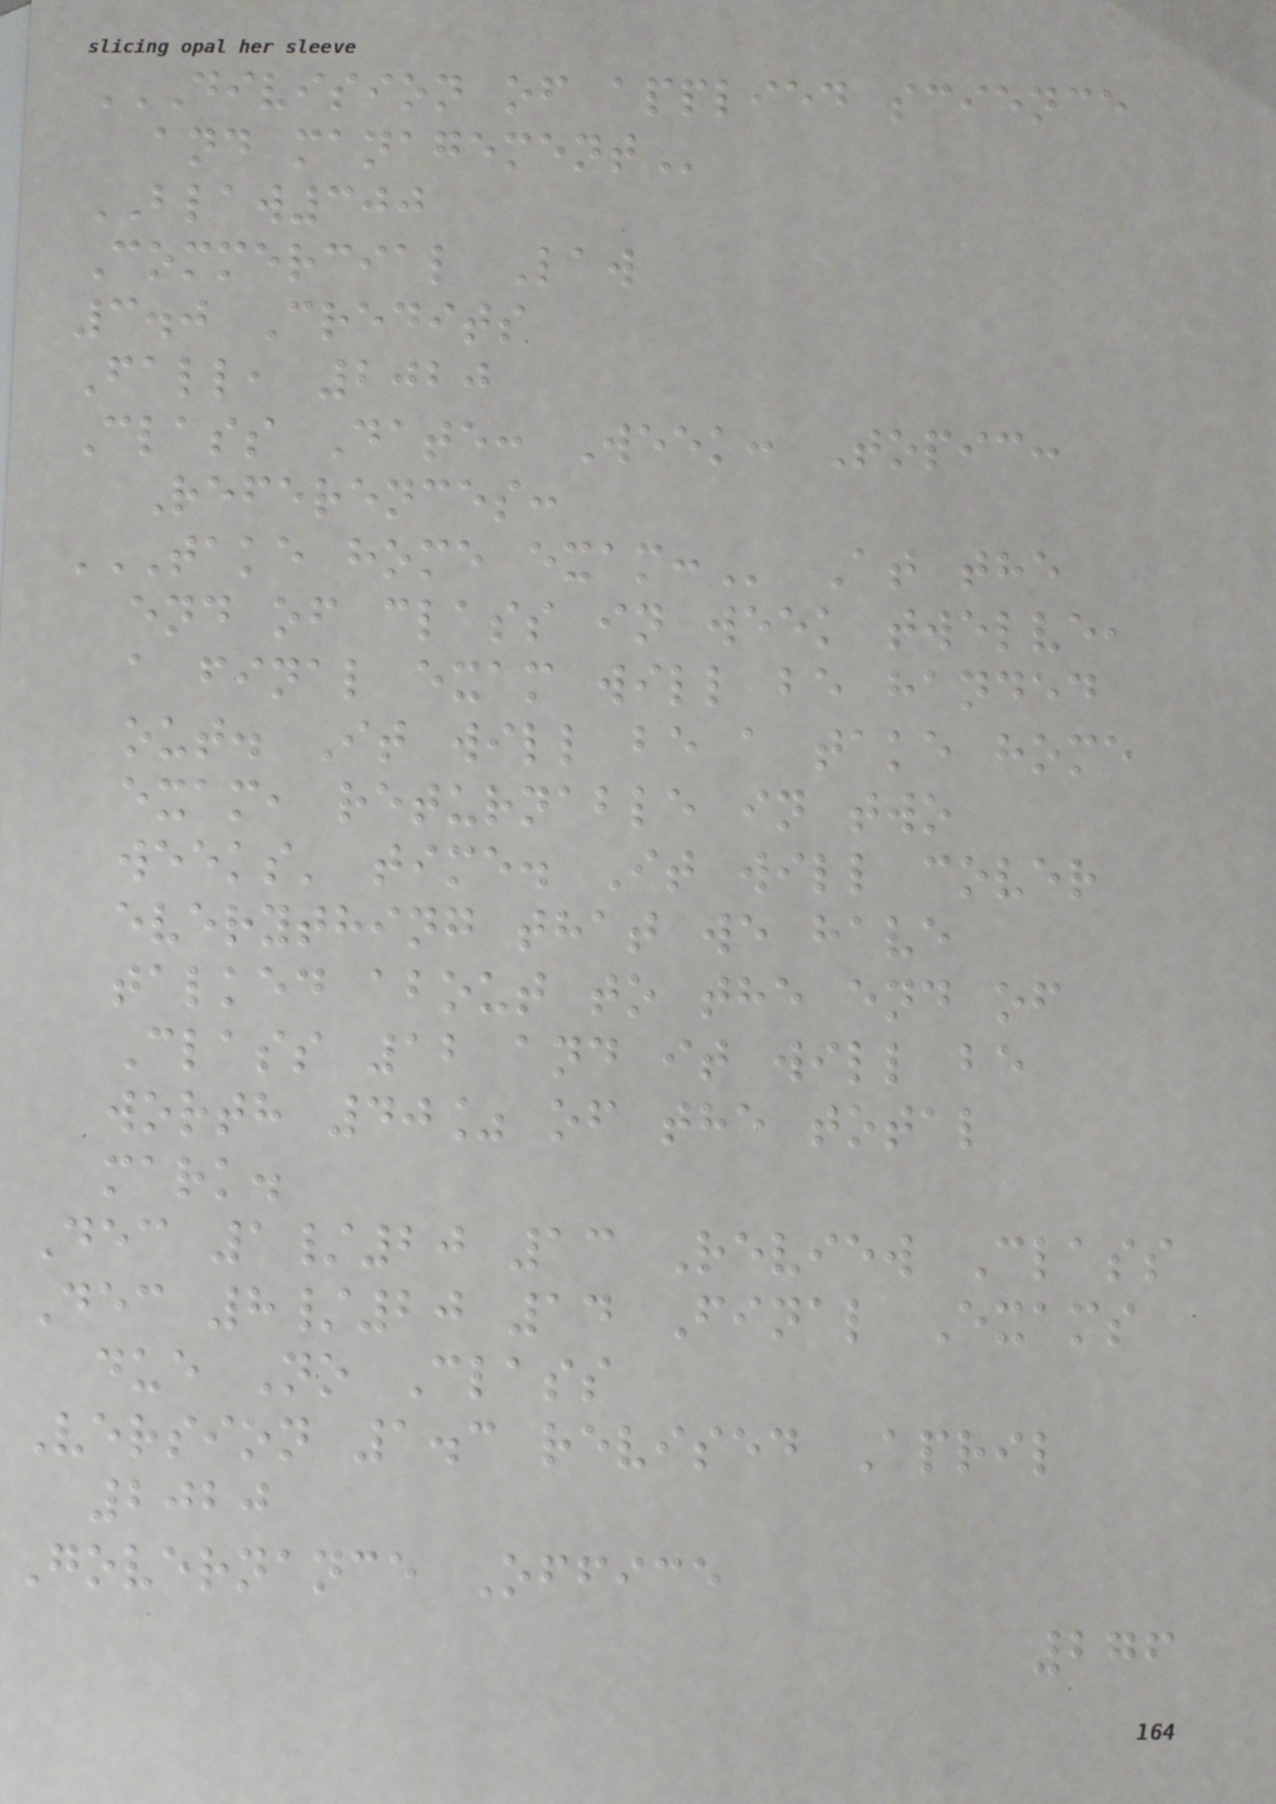DIVISION OF APPLIED SCIENCE
AND MANAGEMENT
BLAW300
Commercial Law
3.0 Credits
Fall, 2020
Class Date: Week: Topic:
References:
TAKE HOME EXAM: At the
end of class in week twelve,
a final exam will be handed
out. It will be a take home
exam, returnable in two
weeks' time. It will cover
everything that we have
talked about to the end of
Class 12 and it will be
worth 40% of the total
mark.
Dec 1/20 13 Review Class
Dec 8/20 14 Final Exams
due No Class
Version 1.3 revised April
2020
Governance Office
276
